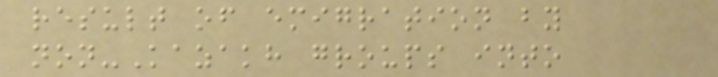result of emigration by
non-Kazakh groups into
